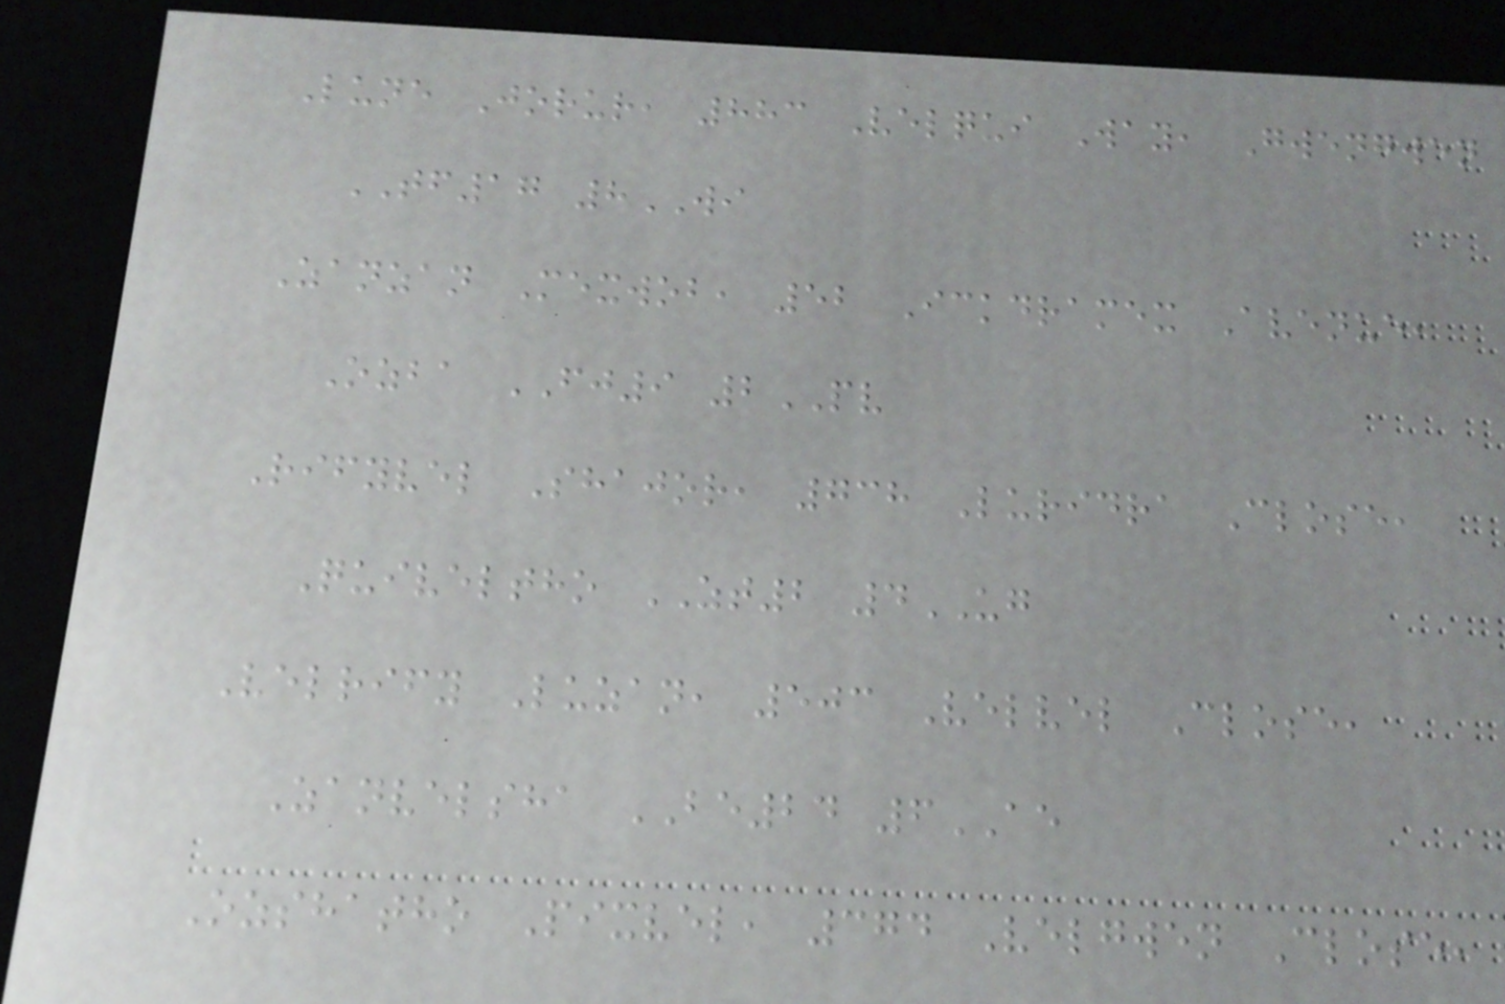Lune Jorur, 883 Velqui Way, Gwengwen
TF17 8WI
Zanzan Mexwob, 52 Ickdramex Avenue,
Ozba FJ9 2PV
Rifyvel Shajor, 738 Luridra Close,
Quiveltho ZT2 4UG
Velrify Luzan, 503 Velvel Close,
Zanvelsha BE24 6AE
Ozshatho Pixvel, 374 Velgwen Close,
